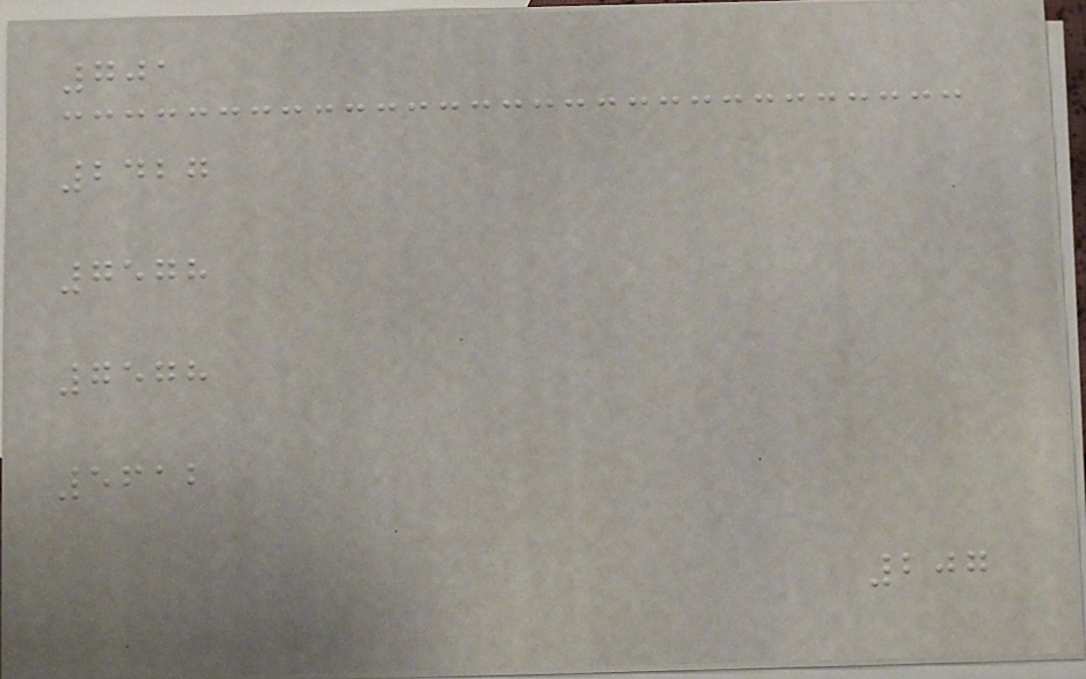701
2427
7578
7578
5612
207
